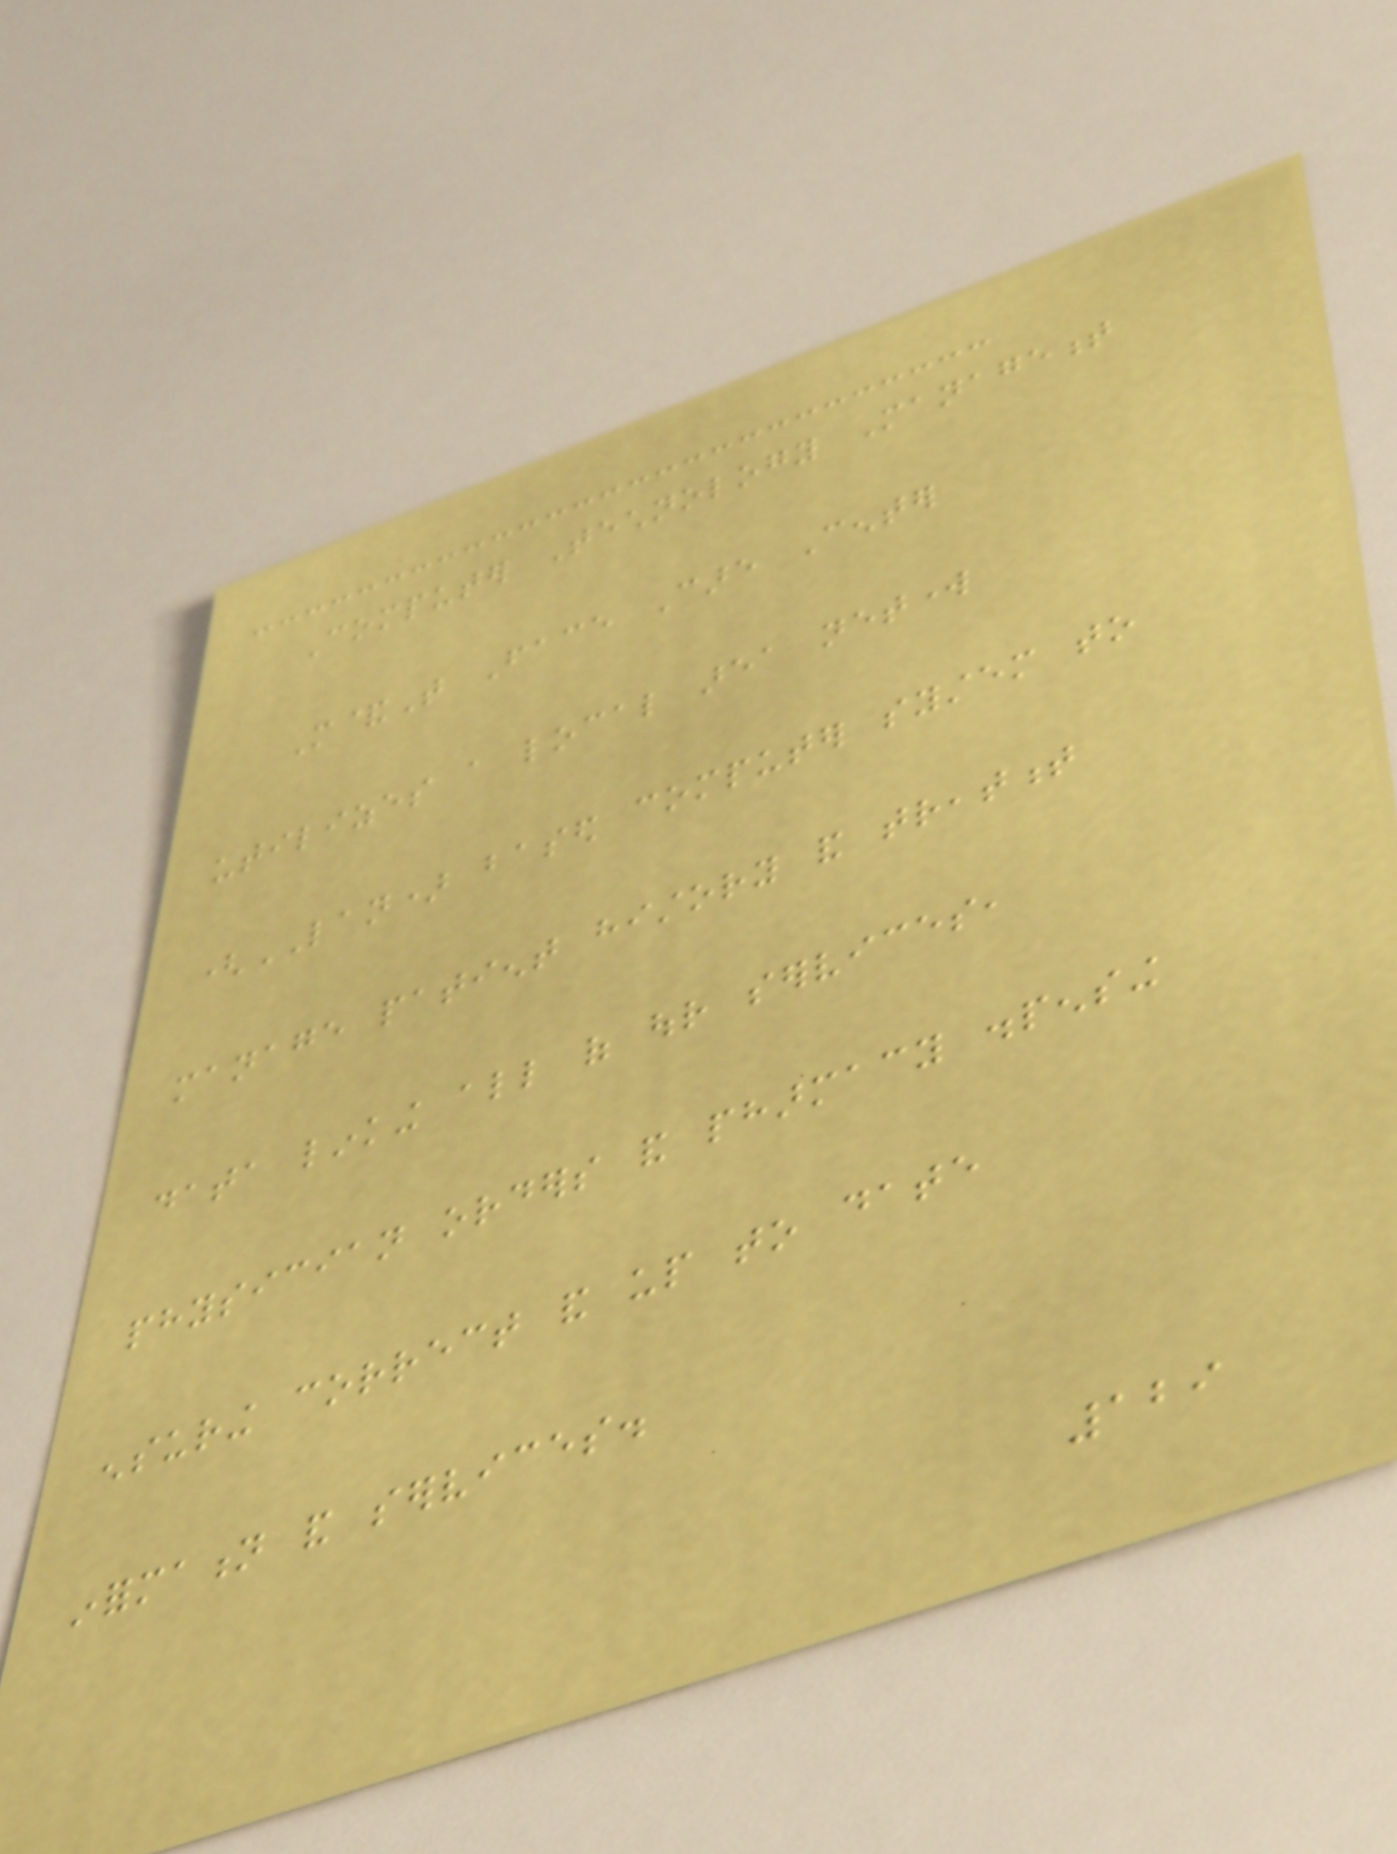Computer Technology Management
M&T Face Care Center
utilizes a local area network
(LAN) based computer system to
manage patient history and treatment
data linking all of our services,
physician orders and pharmacy dispensing
ensuring correct and up to date
information and services.
129
